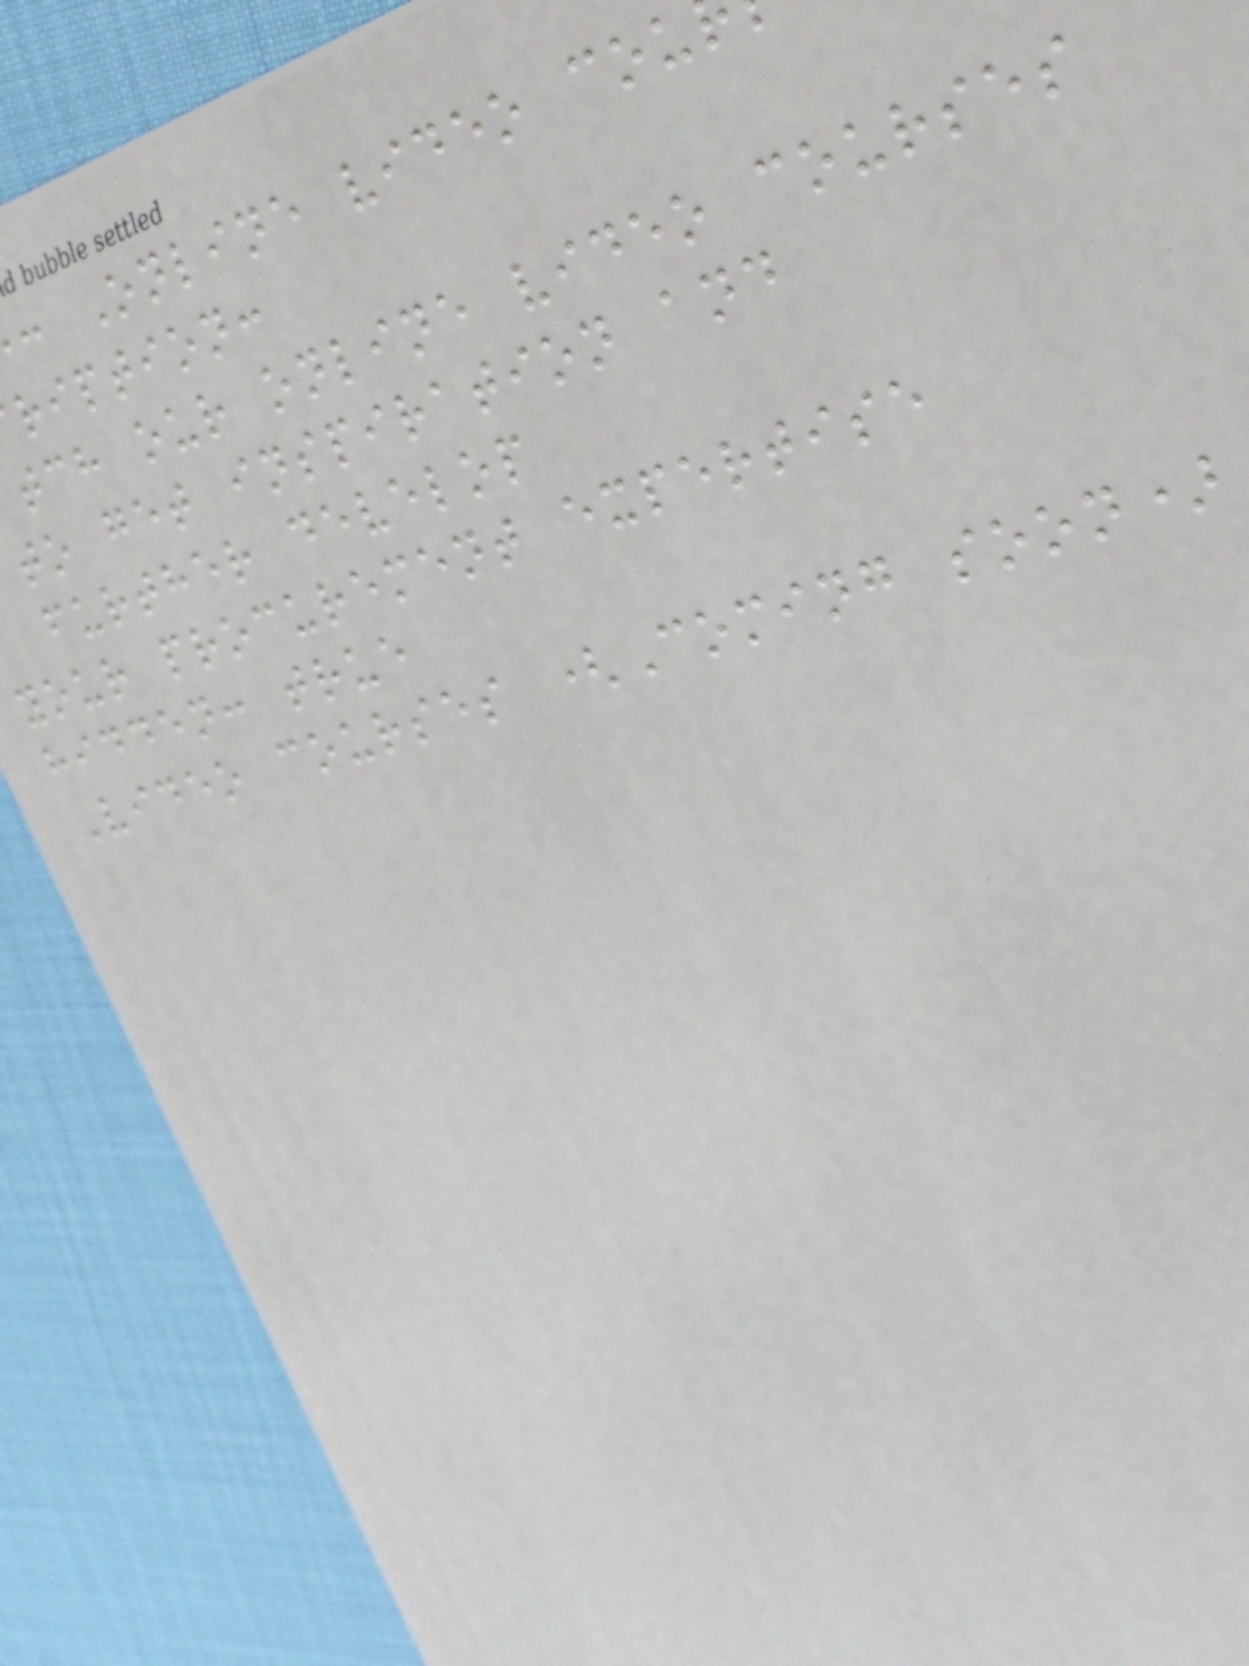: Online video cou
ription:
tch our online video courses
to get inspiration and
further develop
your procurement expertise
hidden: true
Video courses (Coming soon)
